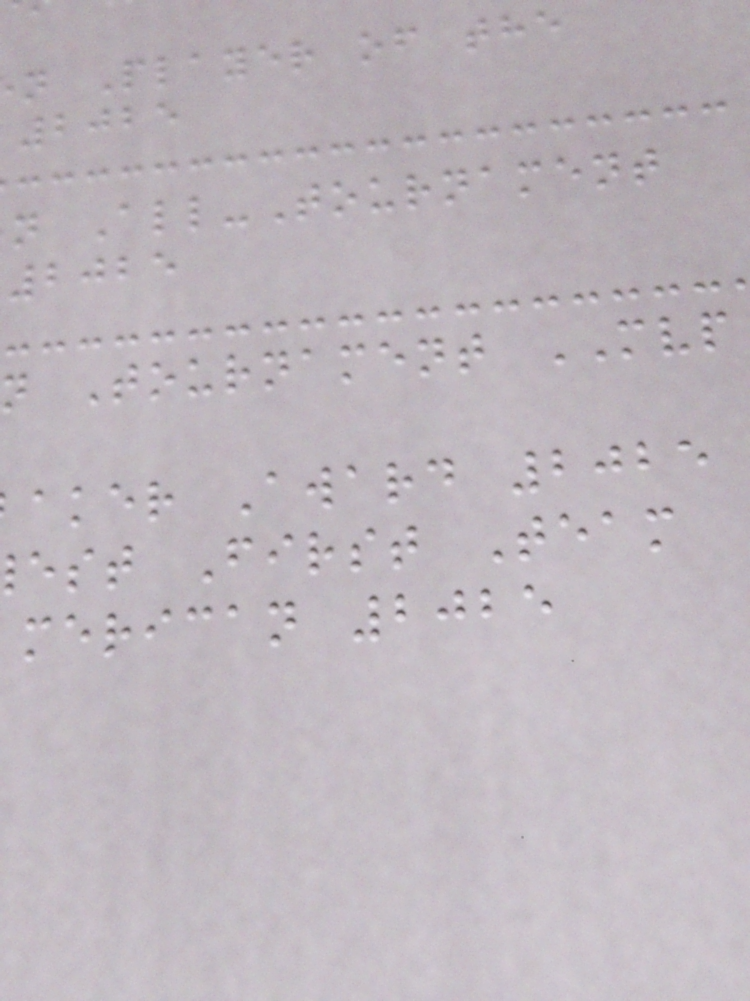n Player of the
2025
n All-Tournament
2025
n Tournament MVP
aker Award 2025
est First Team
merican 2025
